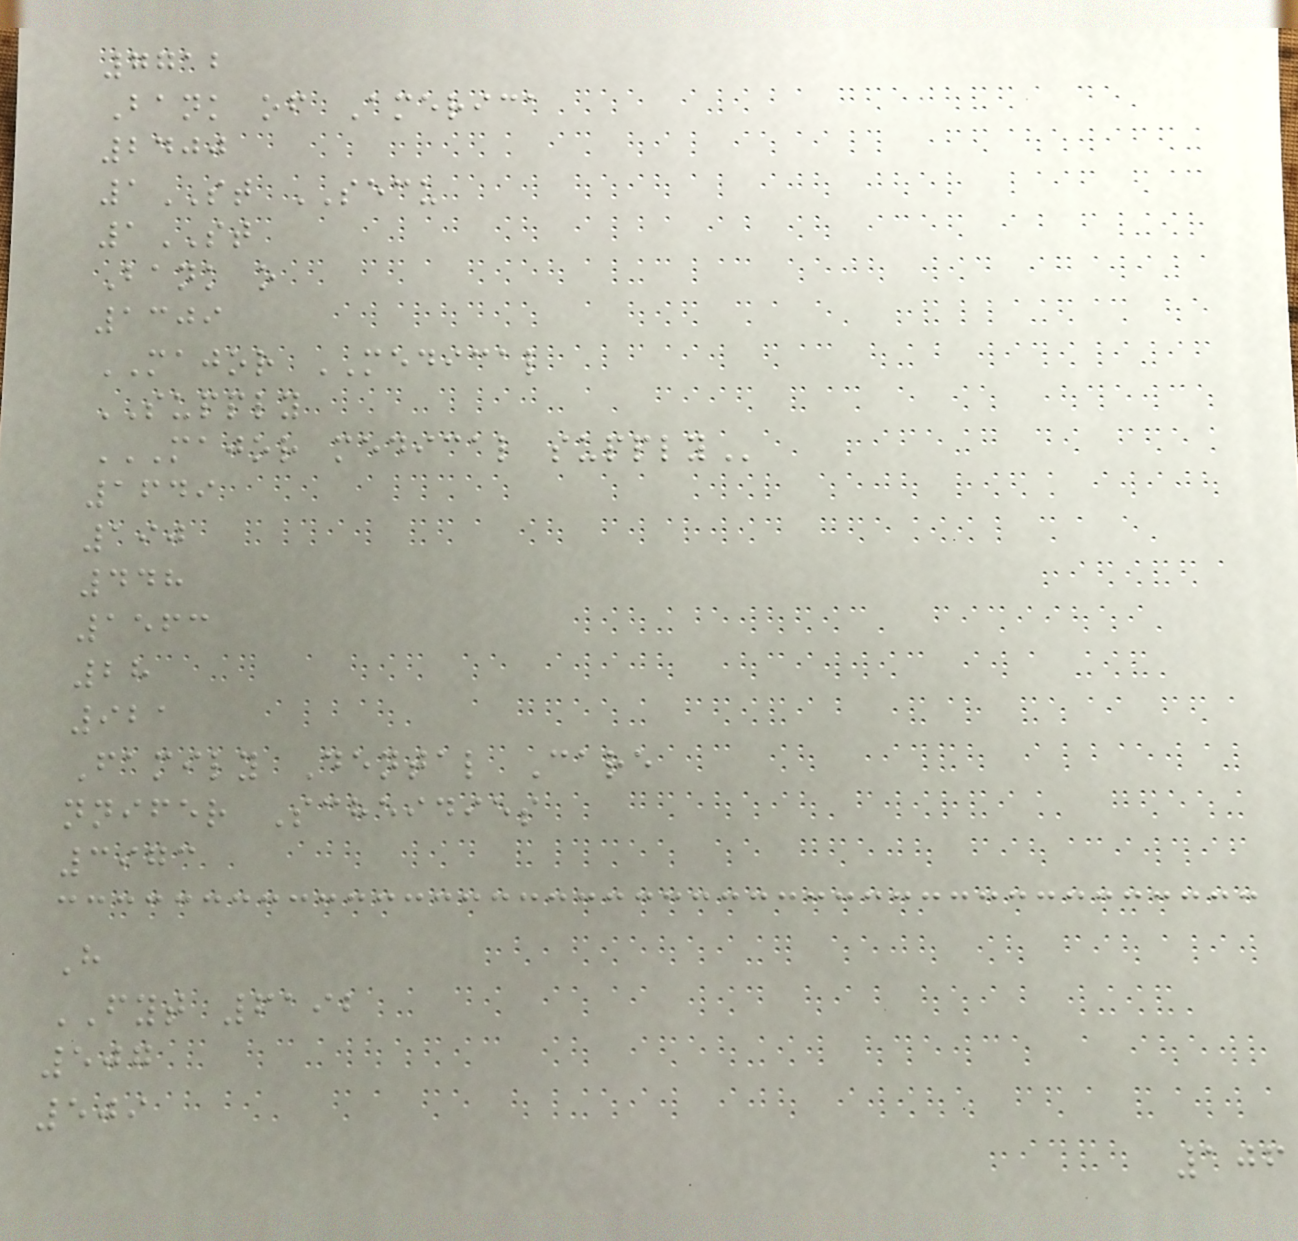7712
Bank of America
2400
1ST SECU
1ST
Bank o
1309
MAJOR MEDICAL
SUPPLY
MAJOR MEDICAL SUPPLY
1649
190
448
1563
28
921
Family Dental Care
nnifer Scheidies
3973
H
FYT 6192
507
509
106
